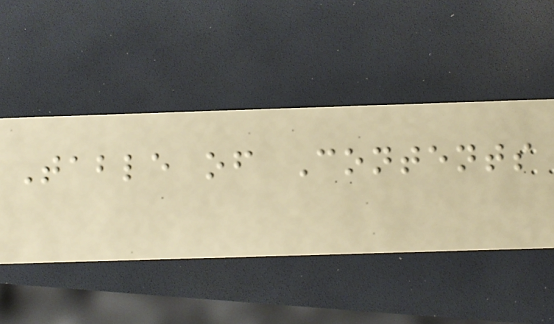Table of Contents
